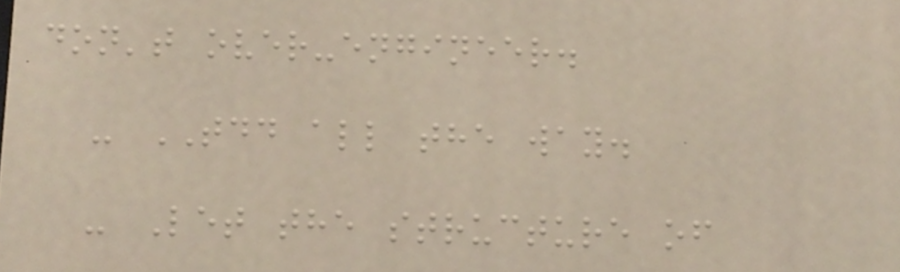don't over-engineer.
- TDD all the way.
- Let the structure of
